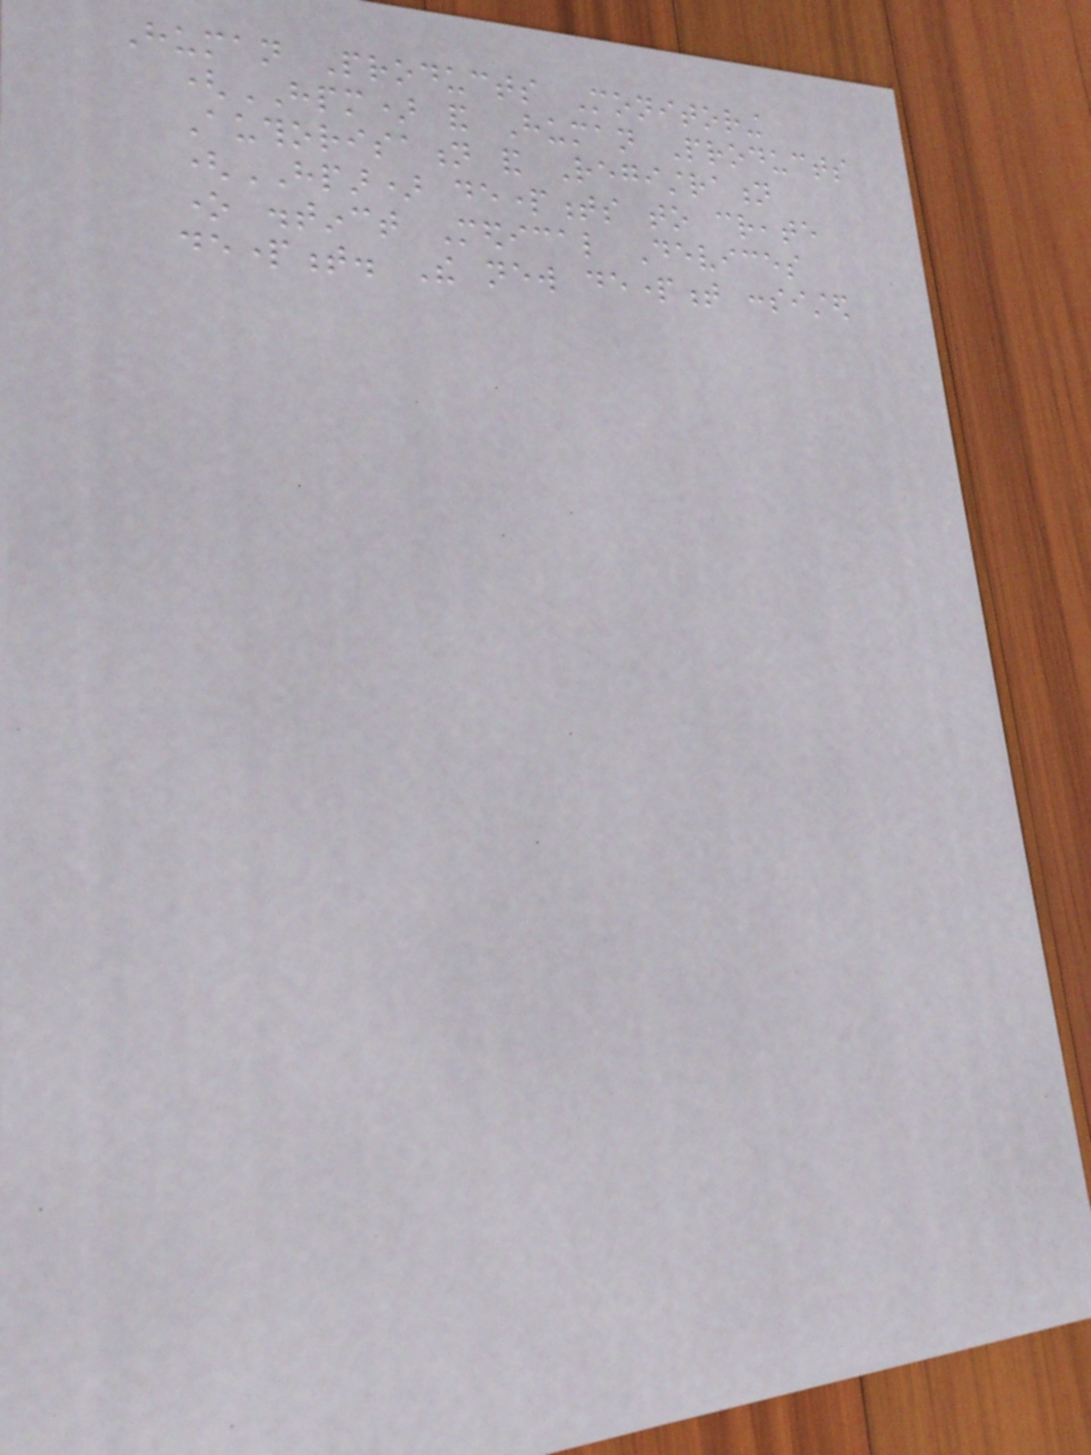Human Products Monitoring
(HPM) and Human Products
Authorisation and Registration
(HPAR) departments to create
one distinct Medical Devices
department. The new department consisted
